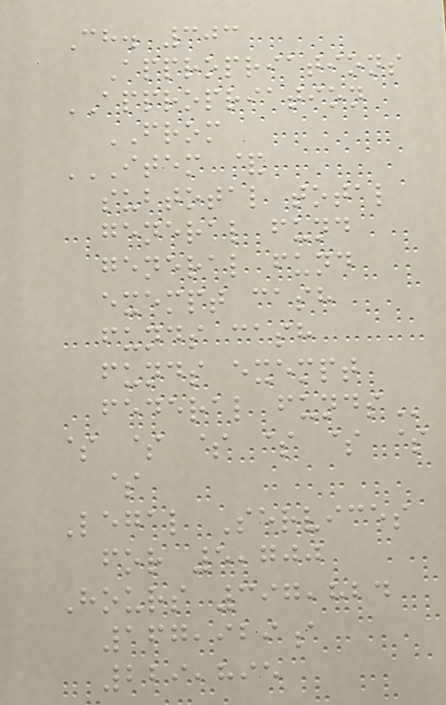Ch. 303
Appropriations
APPROPRIATION
FROM
ITEM &
SUBTOTAL TOTAL
GENERAL FUND
GENERAL FUND
EXEMPT CASH
FUNDS CASH
FUNDS EXEMPT
FEDERAL FUNDS
$ $ $ $ $ $
$
Legal Services
for 5,700
Hours 397,824
167,929a
229,895
